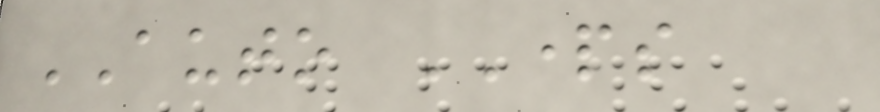AUTO PARTS
